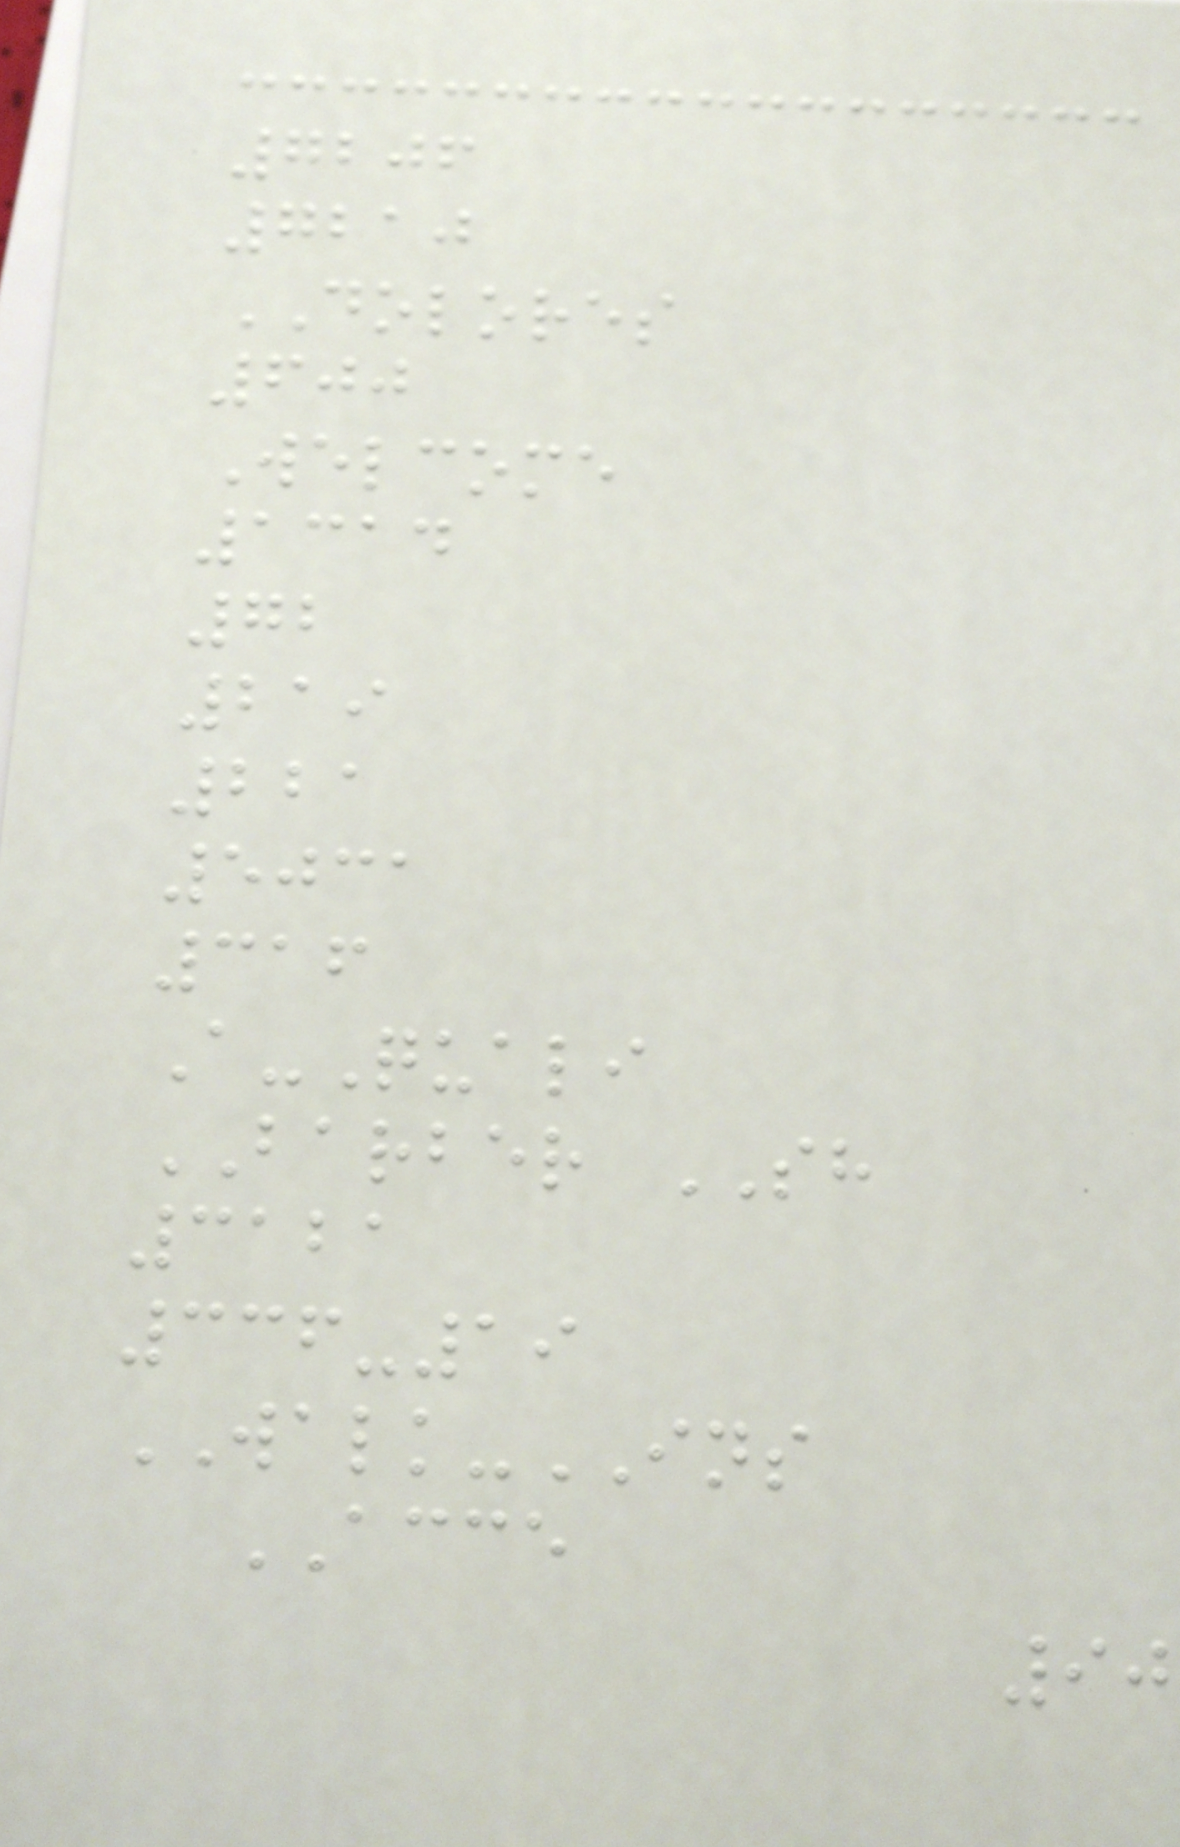7206
7210
DOLORES
600
Welcome
1314
72
219
221
5031
316
A-Quali
BARBER SH
3121
336-19
WALK-INS
ACCE
90
